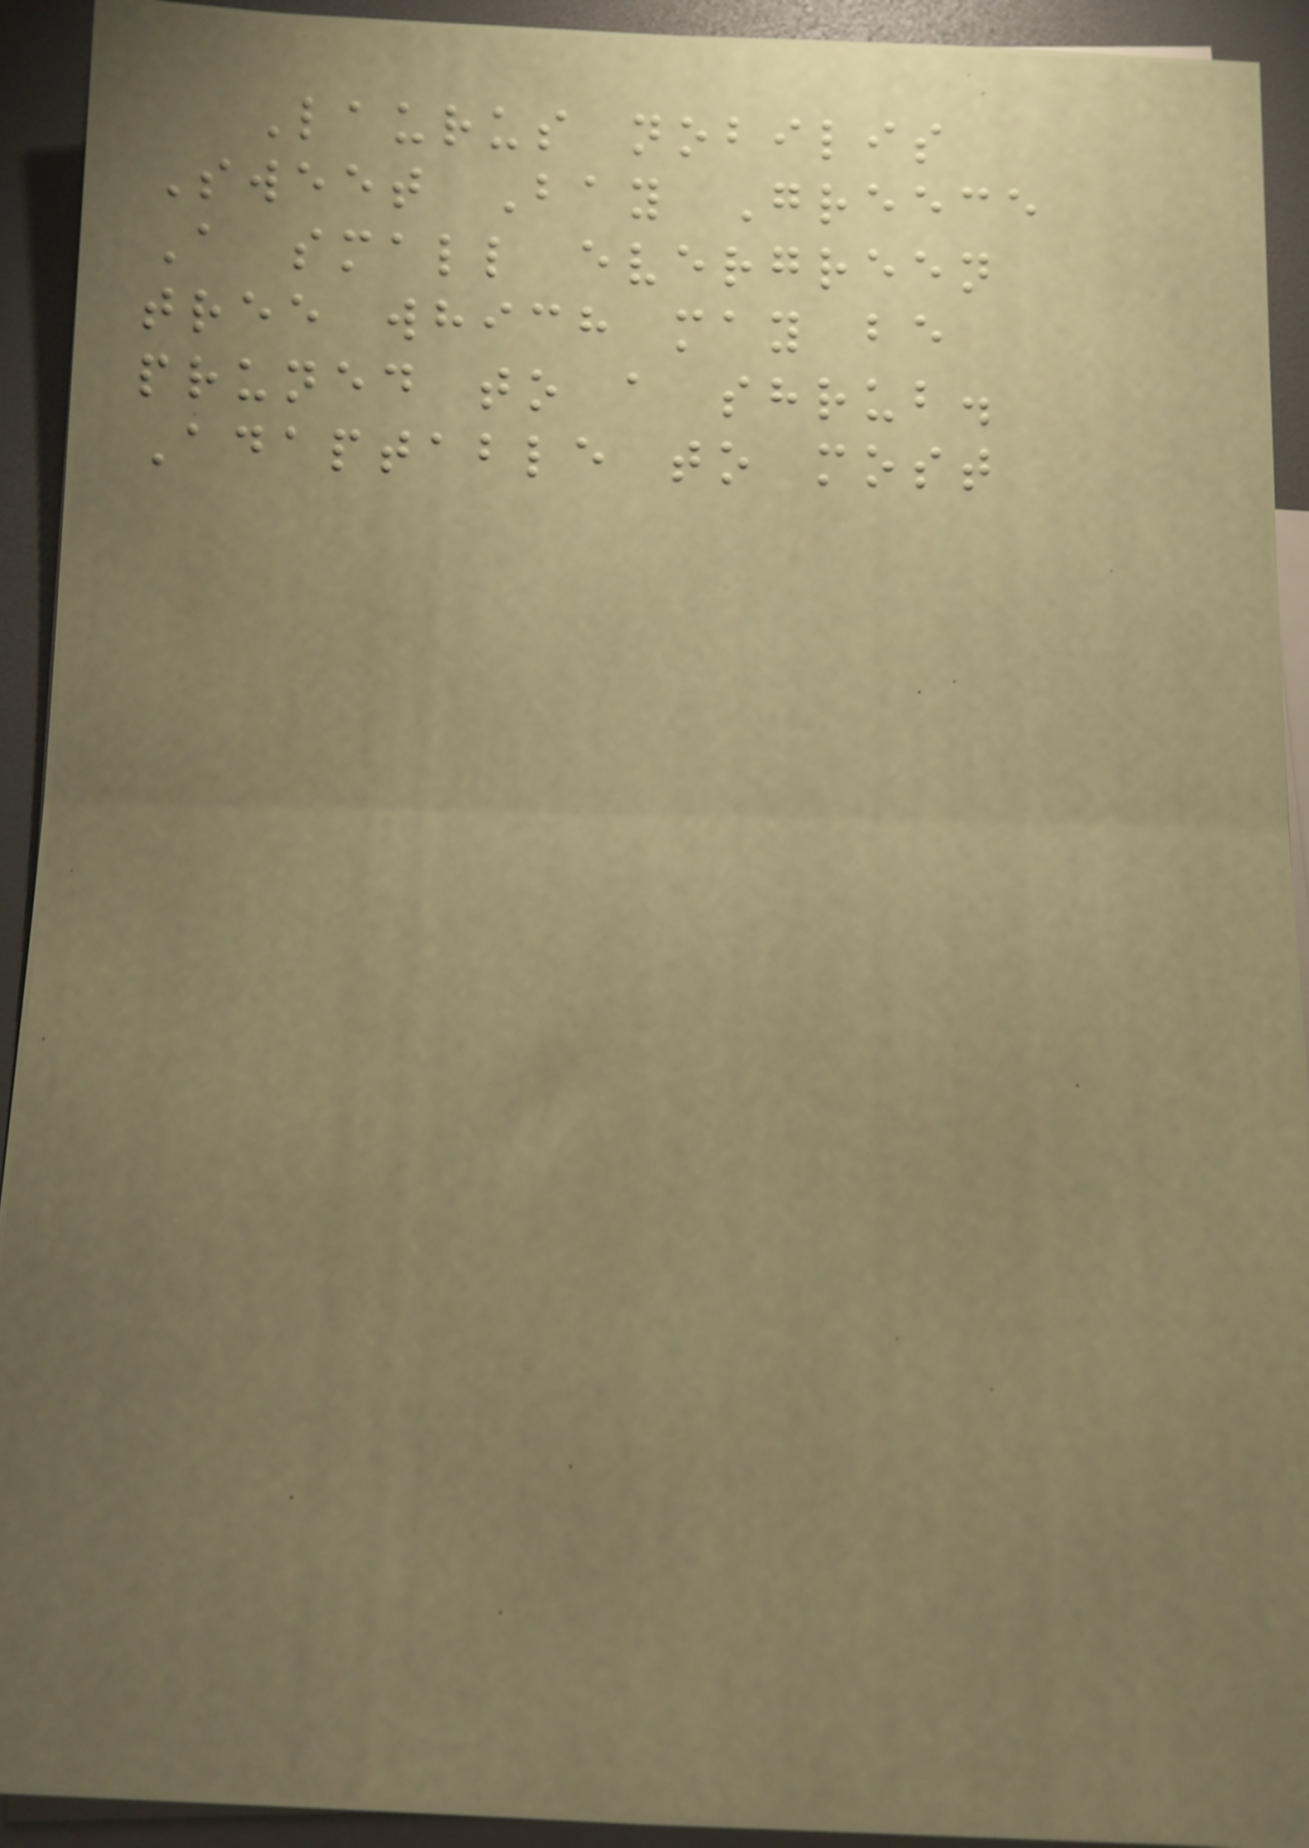Laurus nobilis
Sweet Bay Greece
A small evergreen
tree which may be
pruned to a shrub.
Adaptable to most
